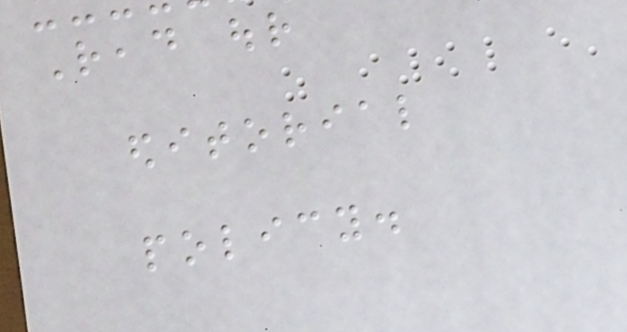Read our
editorial
policy.
